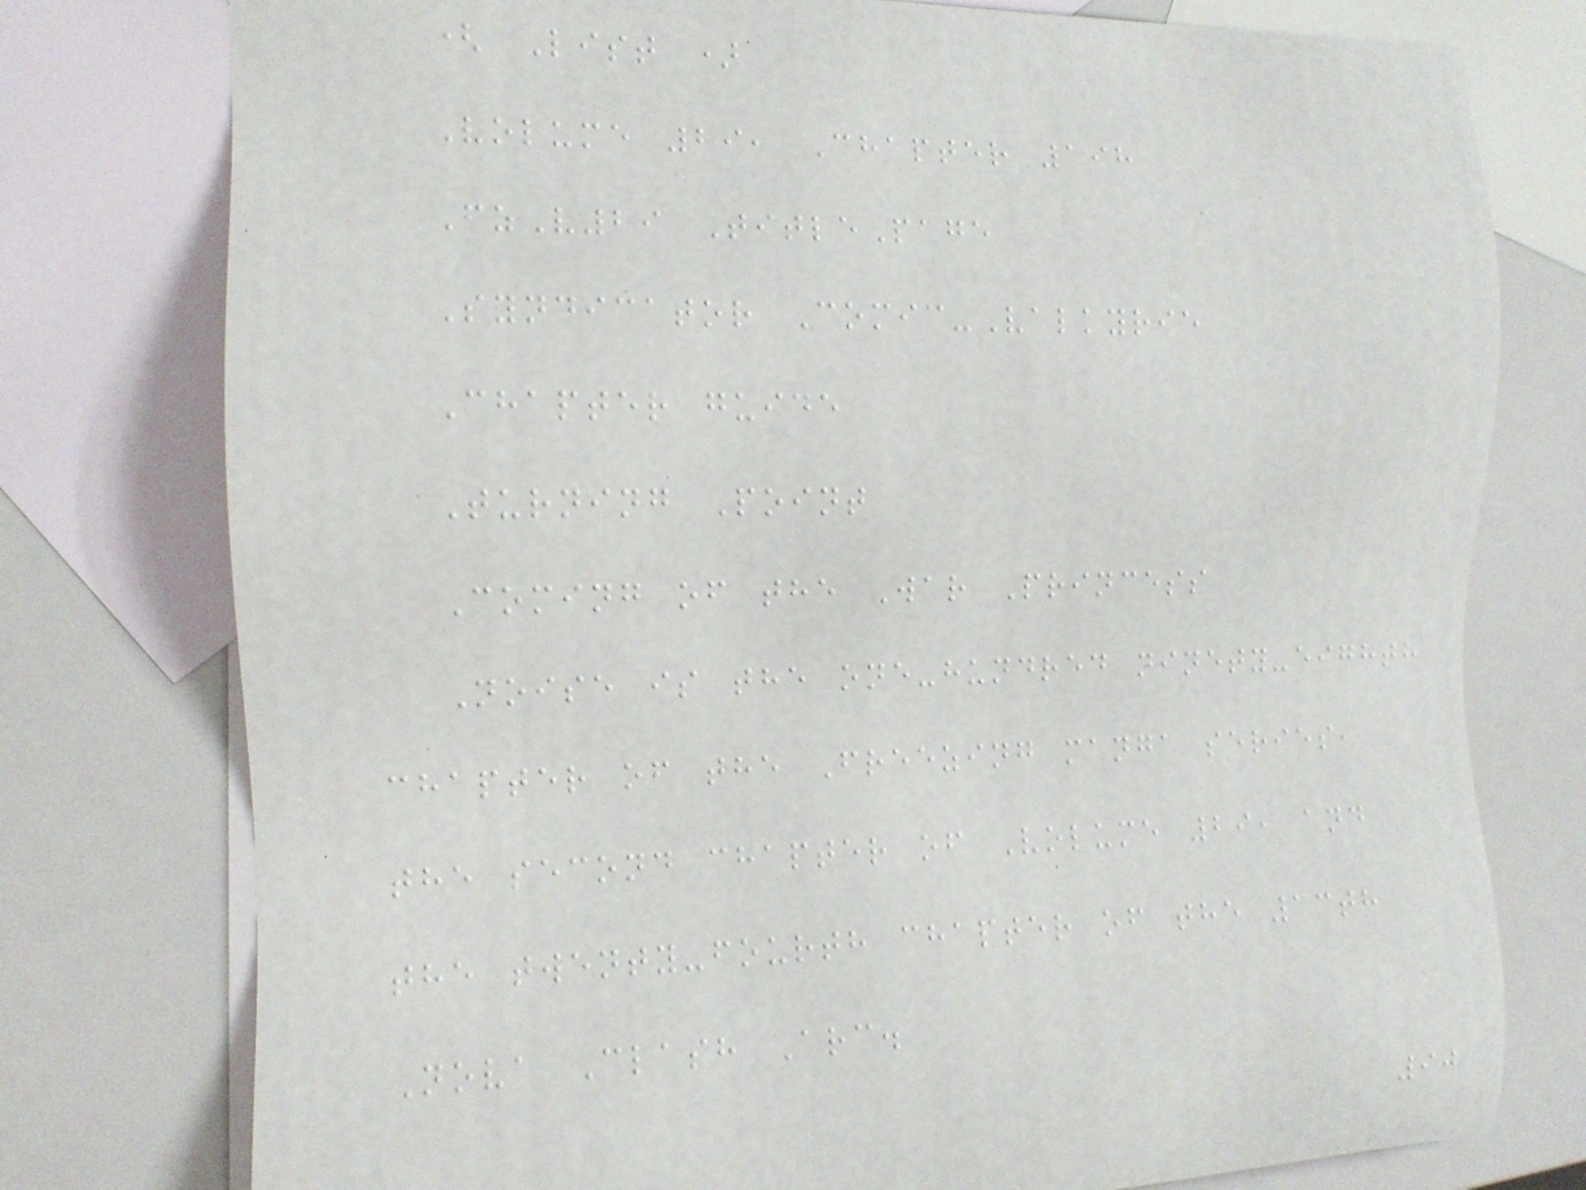( List )
Volume 29, Chapter 198
FzV29 TitlePage
Syndicator Comic-Valkyrie
Chapter guide
Turning Point
Coming of the War Princess
Noise is the one-hundred ninety-eighth
chapter of the Freezing manga series,
the second chapter of Volume 29, and
the twenty-fourth chapter of the 13th
Nova Clash Arc.
90
